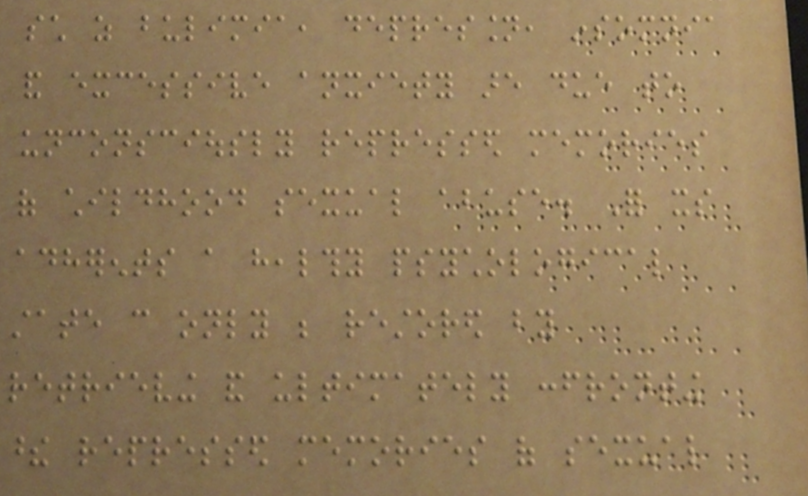such as bulimia, depression, insomnia
and excessive anxiety are due to
unconsciously repressed memories
of childhood sexual abuse. For its
adherents a healthy psychological
state can only be restored by
retrieving and ultimately confronting
these repressed memories of sexual
